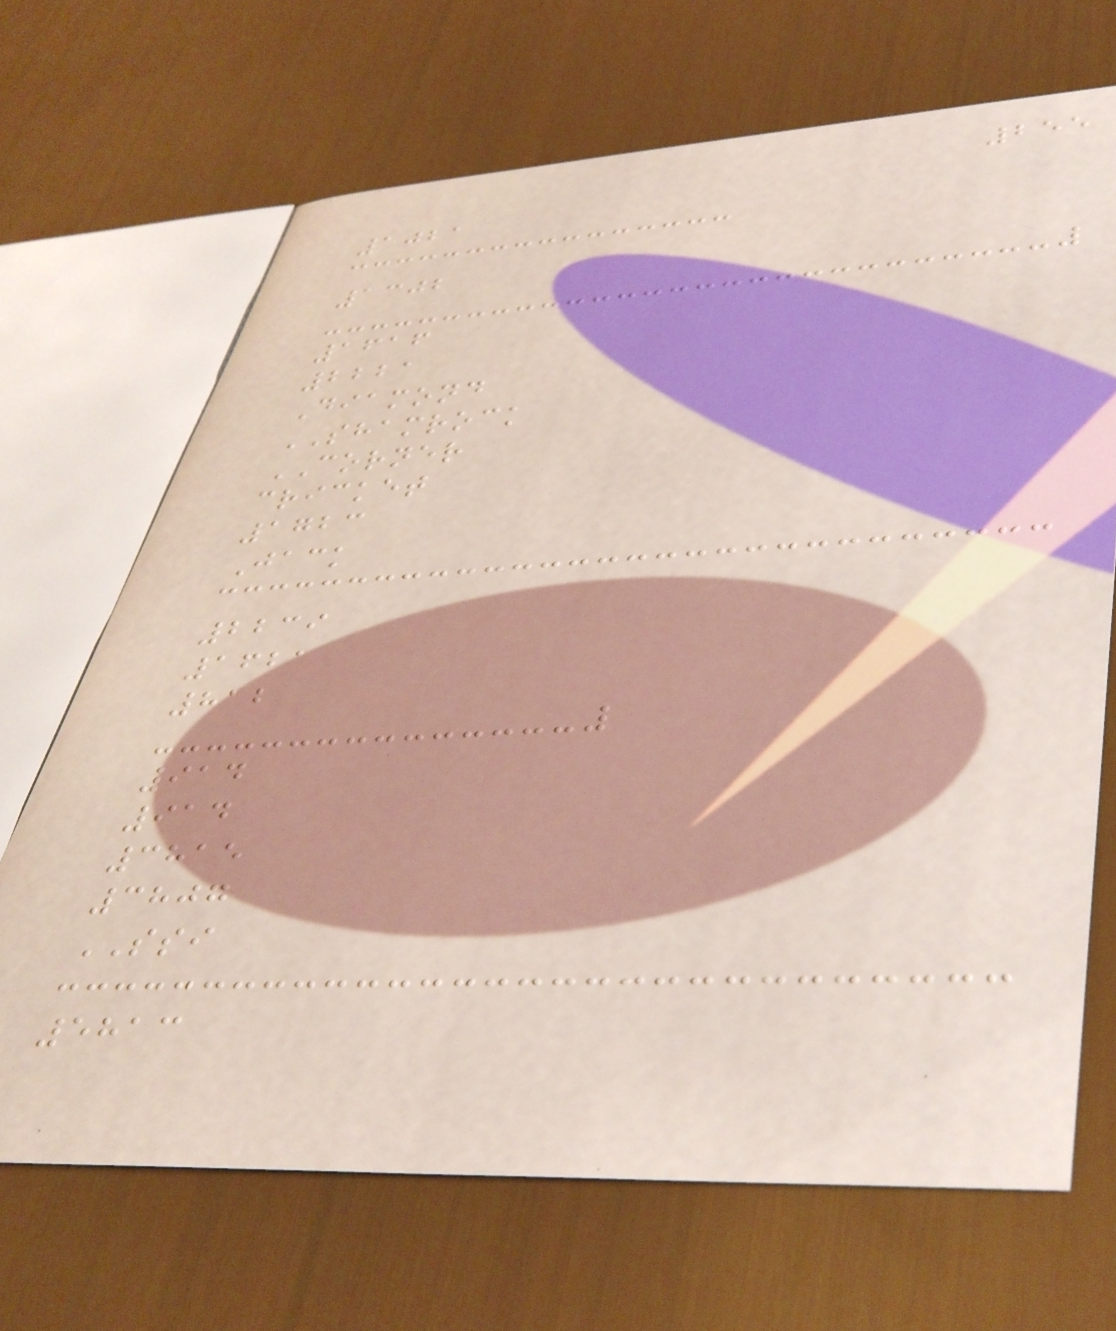255
1021
1302
1616
2221
Diamond
SHAMROCK
CORNER
cricket
1723
Jack
2239
1621
812
914
914
3815
3807
SSI
5813
